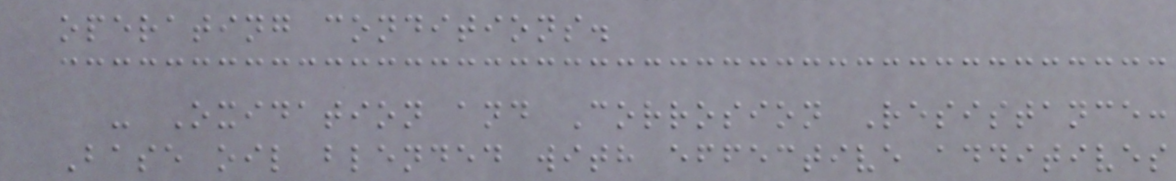operating conditions.
- Oxidation and Corrosion Resistance:
Base oil blended with effective additives
